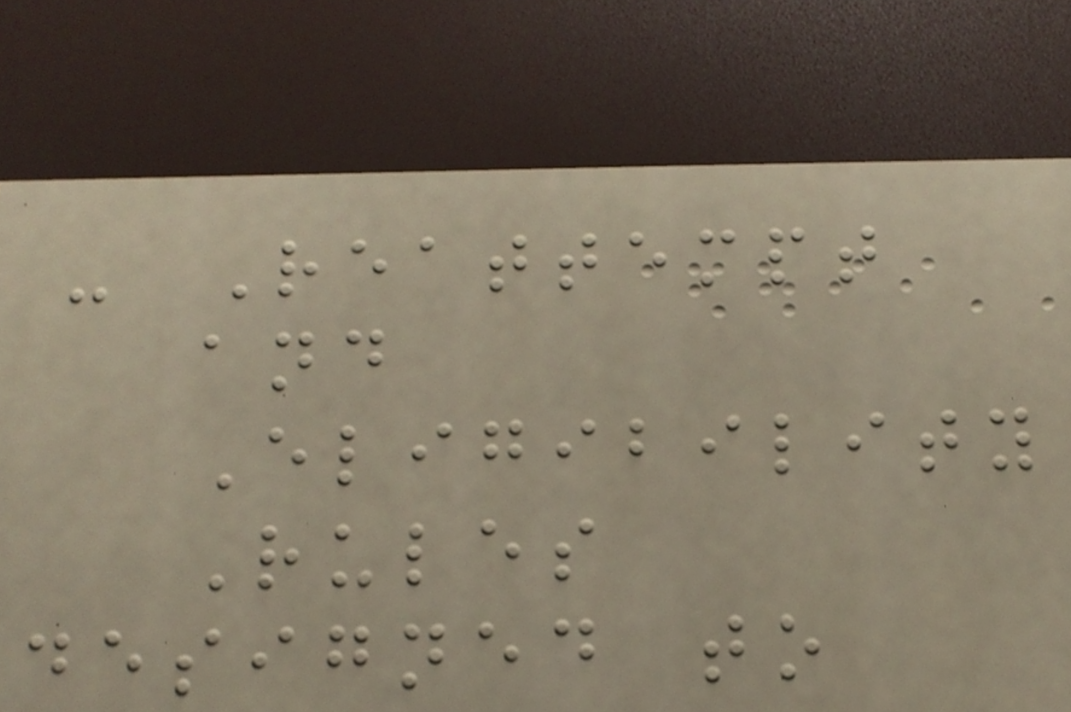- Reattempt
and
Eligibility
Rules
designed to
